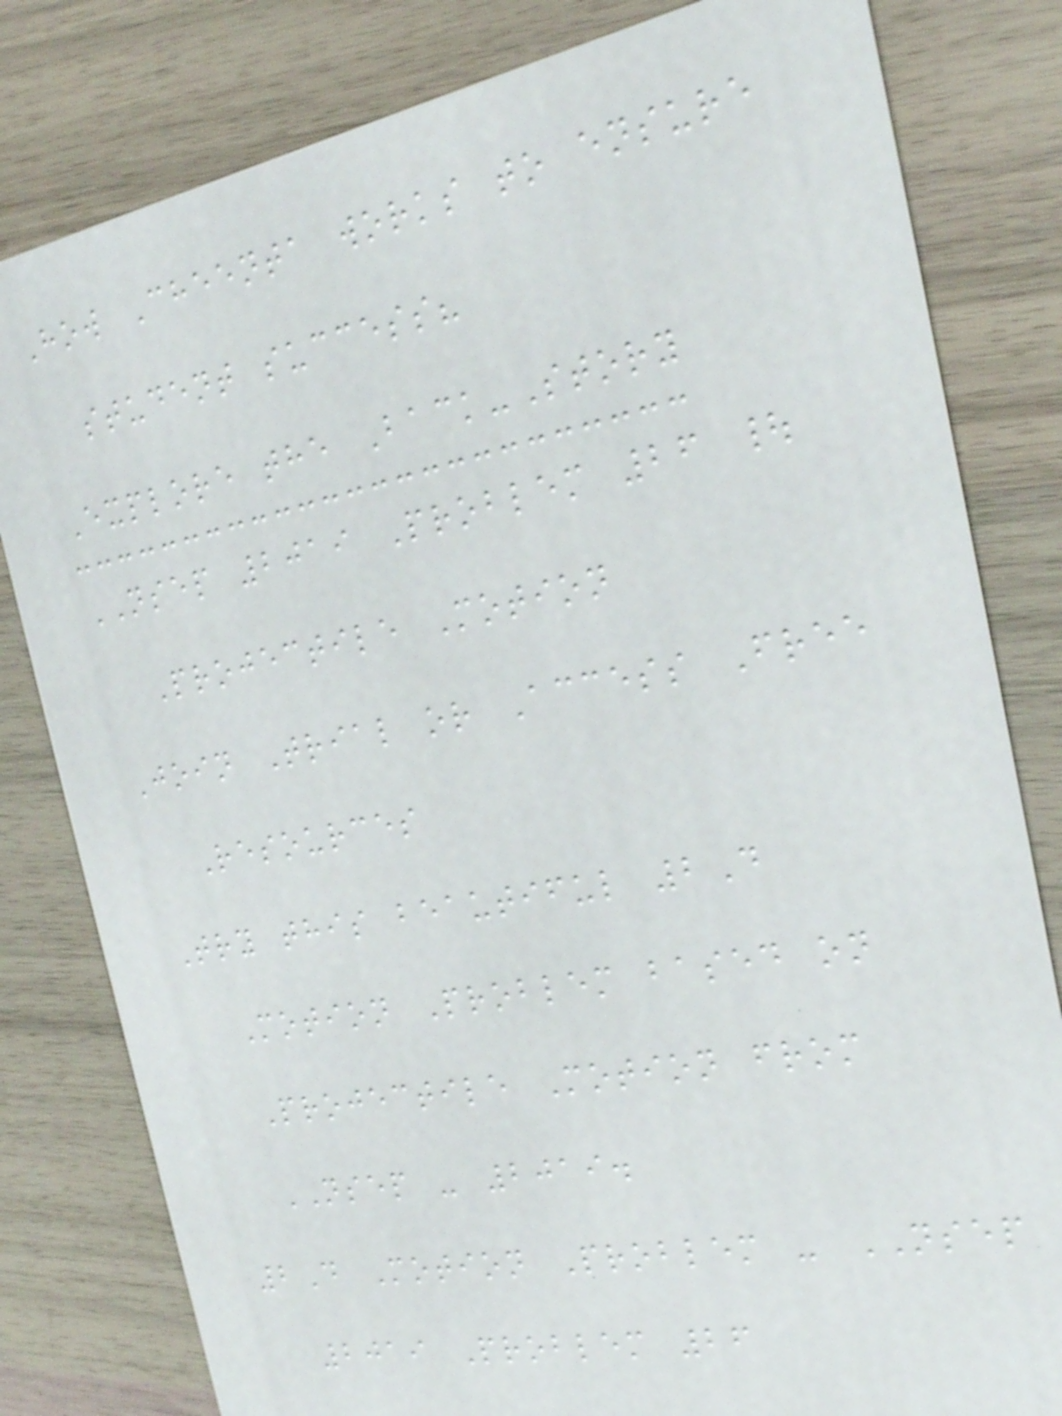How Cheenta works to ensure
student success?
Explore the Back-Story
NSEP 2019 Problem 26 |
Projectile Motion
Join Trial or Access Free
Resources
Try this beautiful 2D
Motion Problem based on
Projectile Motion from
NSEP - 2019.
2D Motion Problem - NSEP
2019 Problem 26
